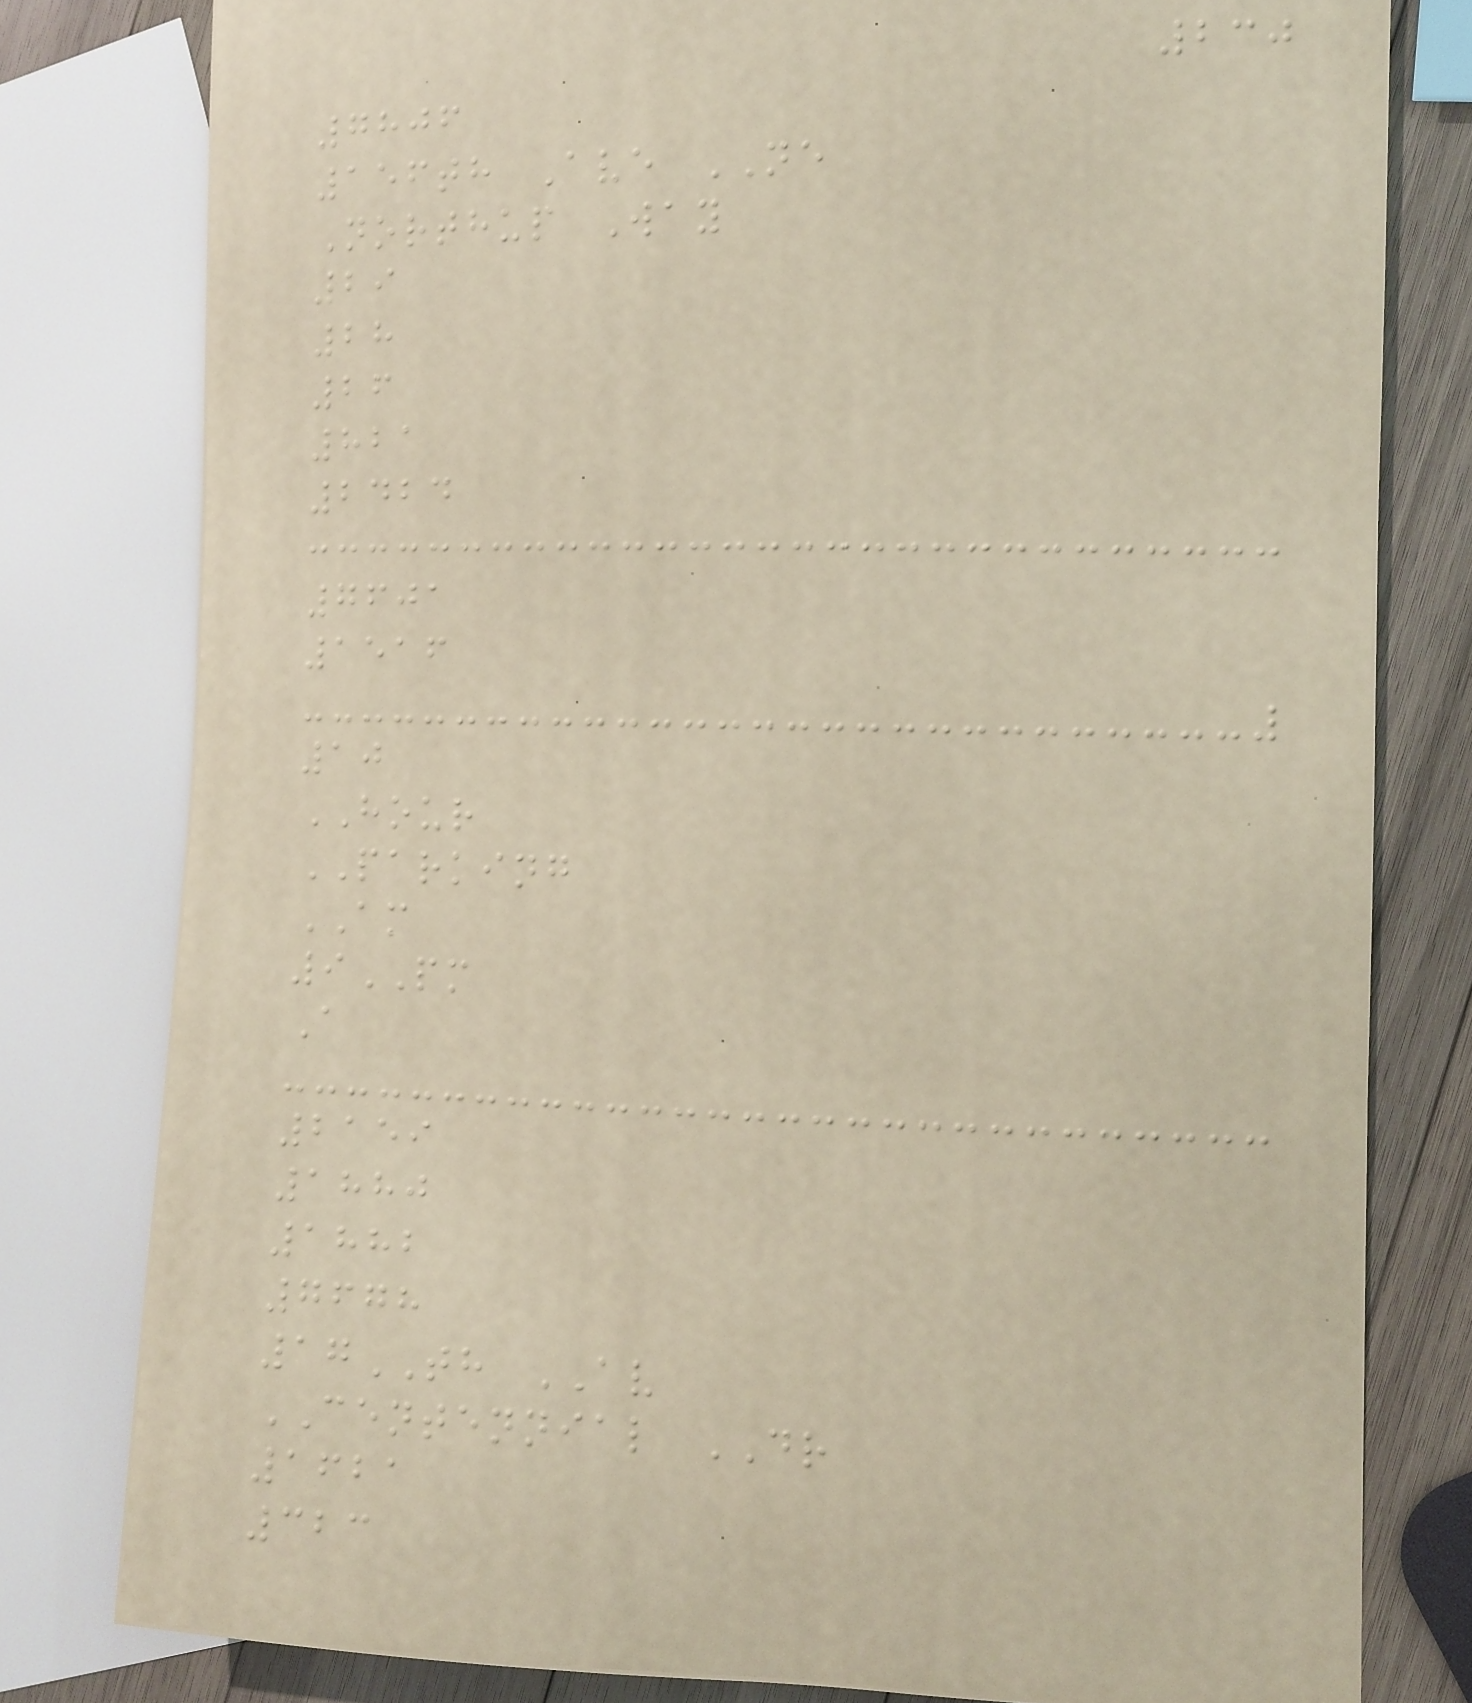230
7806
156th Ave NE
Northup Way
29
28
26
821
2424
7601
1516
10
HOUR
PARKING
AM
9PM
A
2159
1880
1882
7678
17TH AV
CENTENNIAL DR
1621
323
